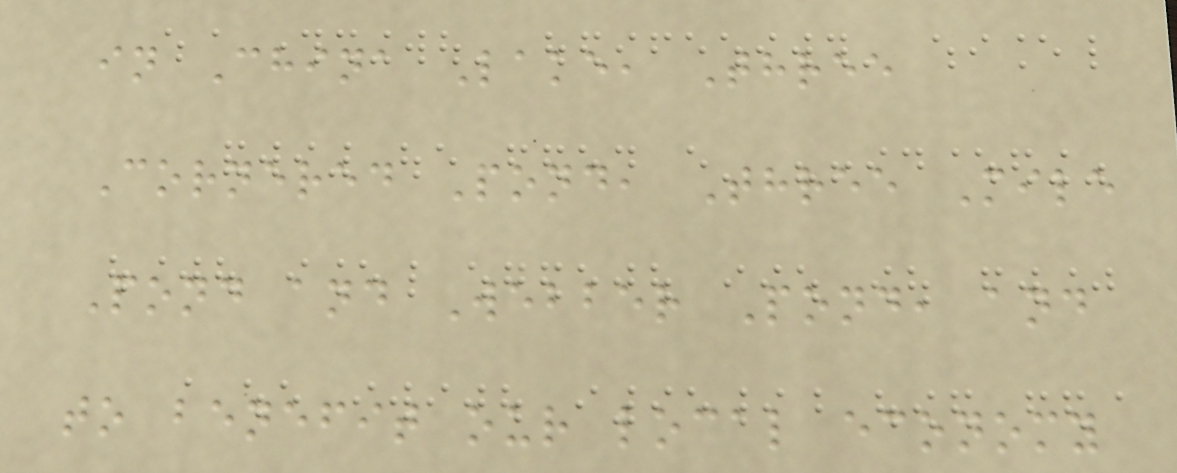in China Lake, Three
Cornered Pond, Three Mile
Pond and Webber Pond, and
to benefit our local economy
